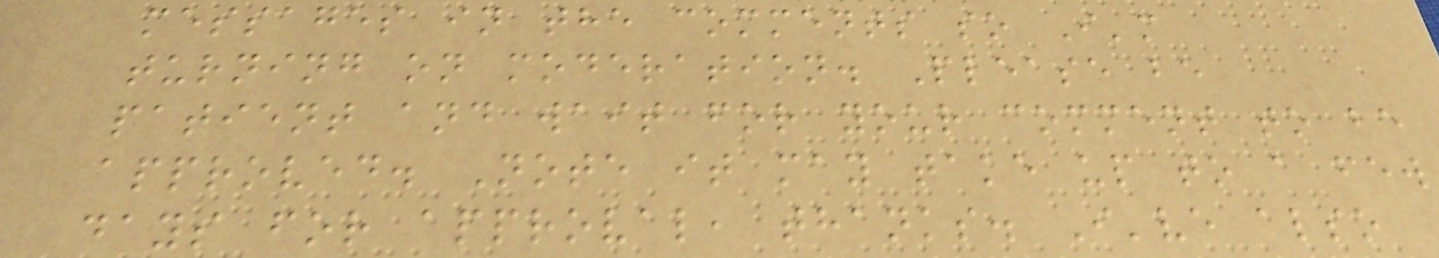messages in the comments so I'm
turning on moderation. Please be
patient and wait for your comment to be
approved. Note it may take up to a few
days for approval, thanks. I've also
